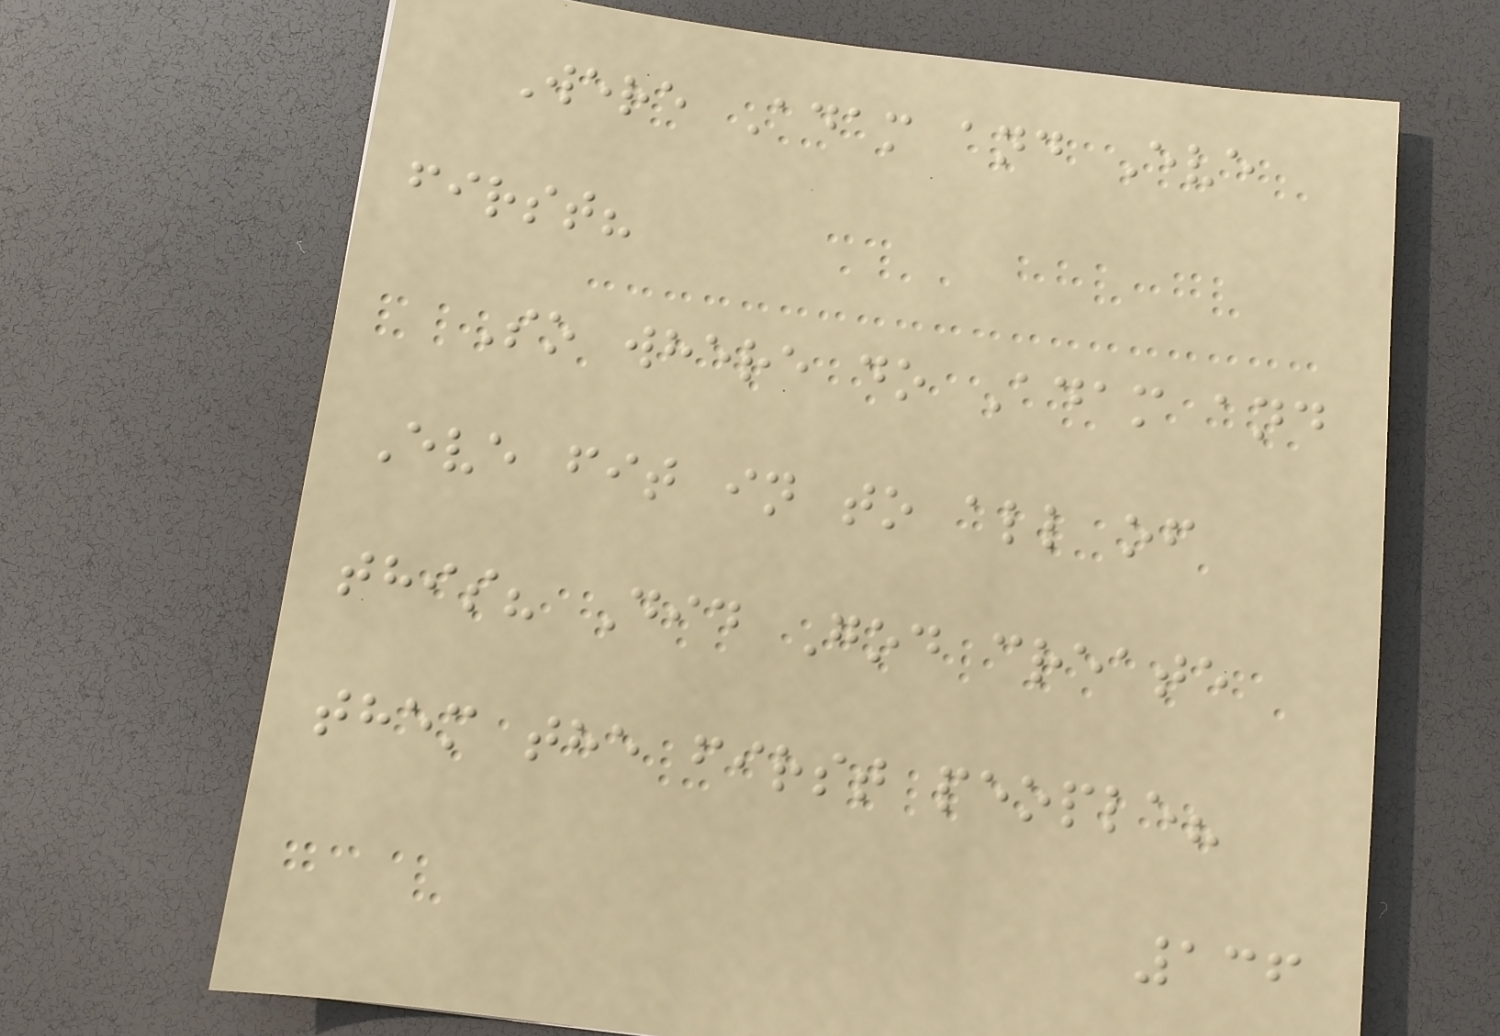Were Adam and Eve
first?
So where do Adam and
Eve fit in to all of
this? Did God create
them the first people?
136
